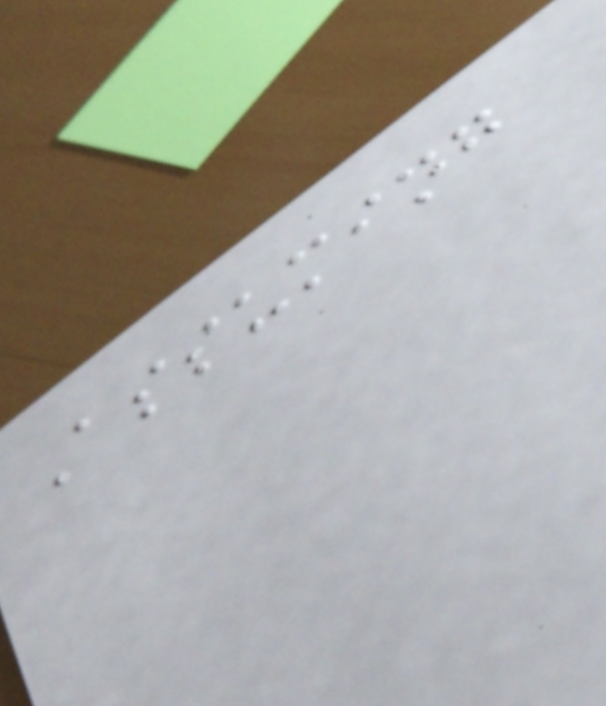Assuming
